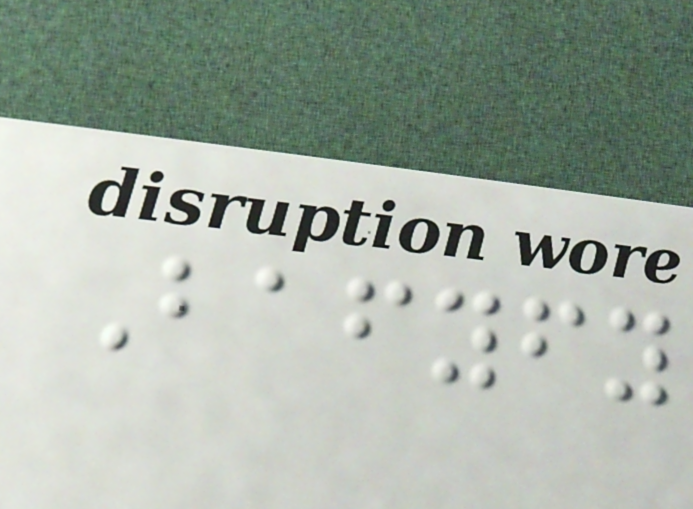Bafyfy
